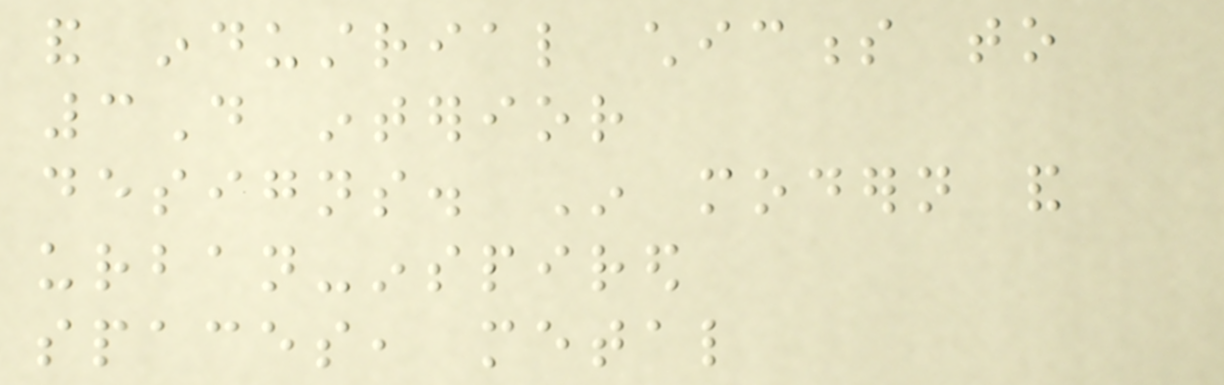and industrial chicness to
3D interior
designs. In modern and
urban-inspired
spaces, metal
